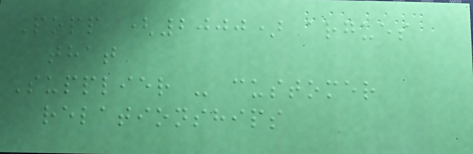Popp (2000) argues
that
Supplier - customer
relationships
